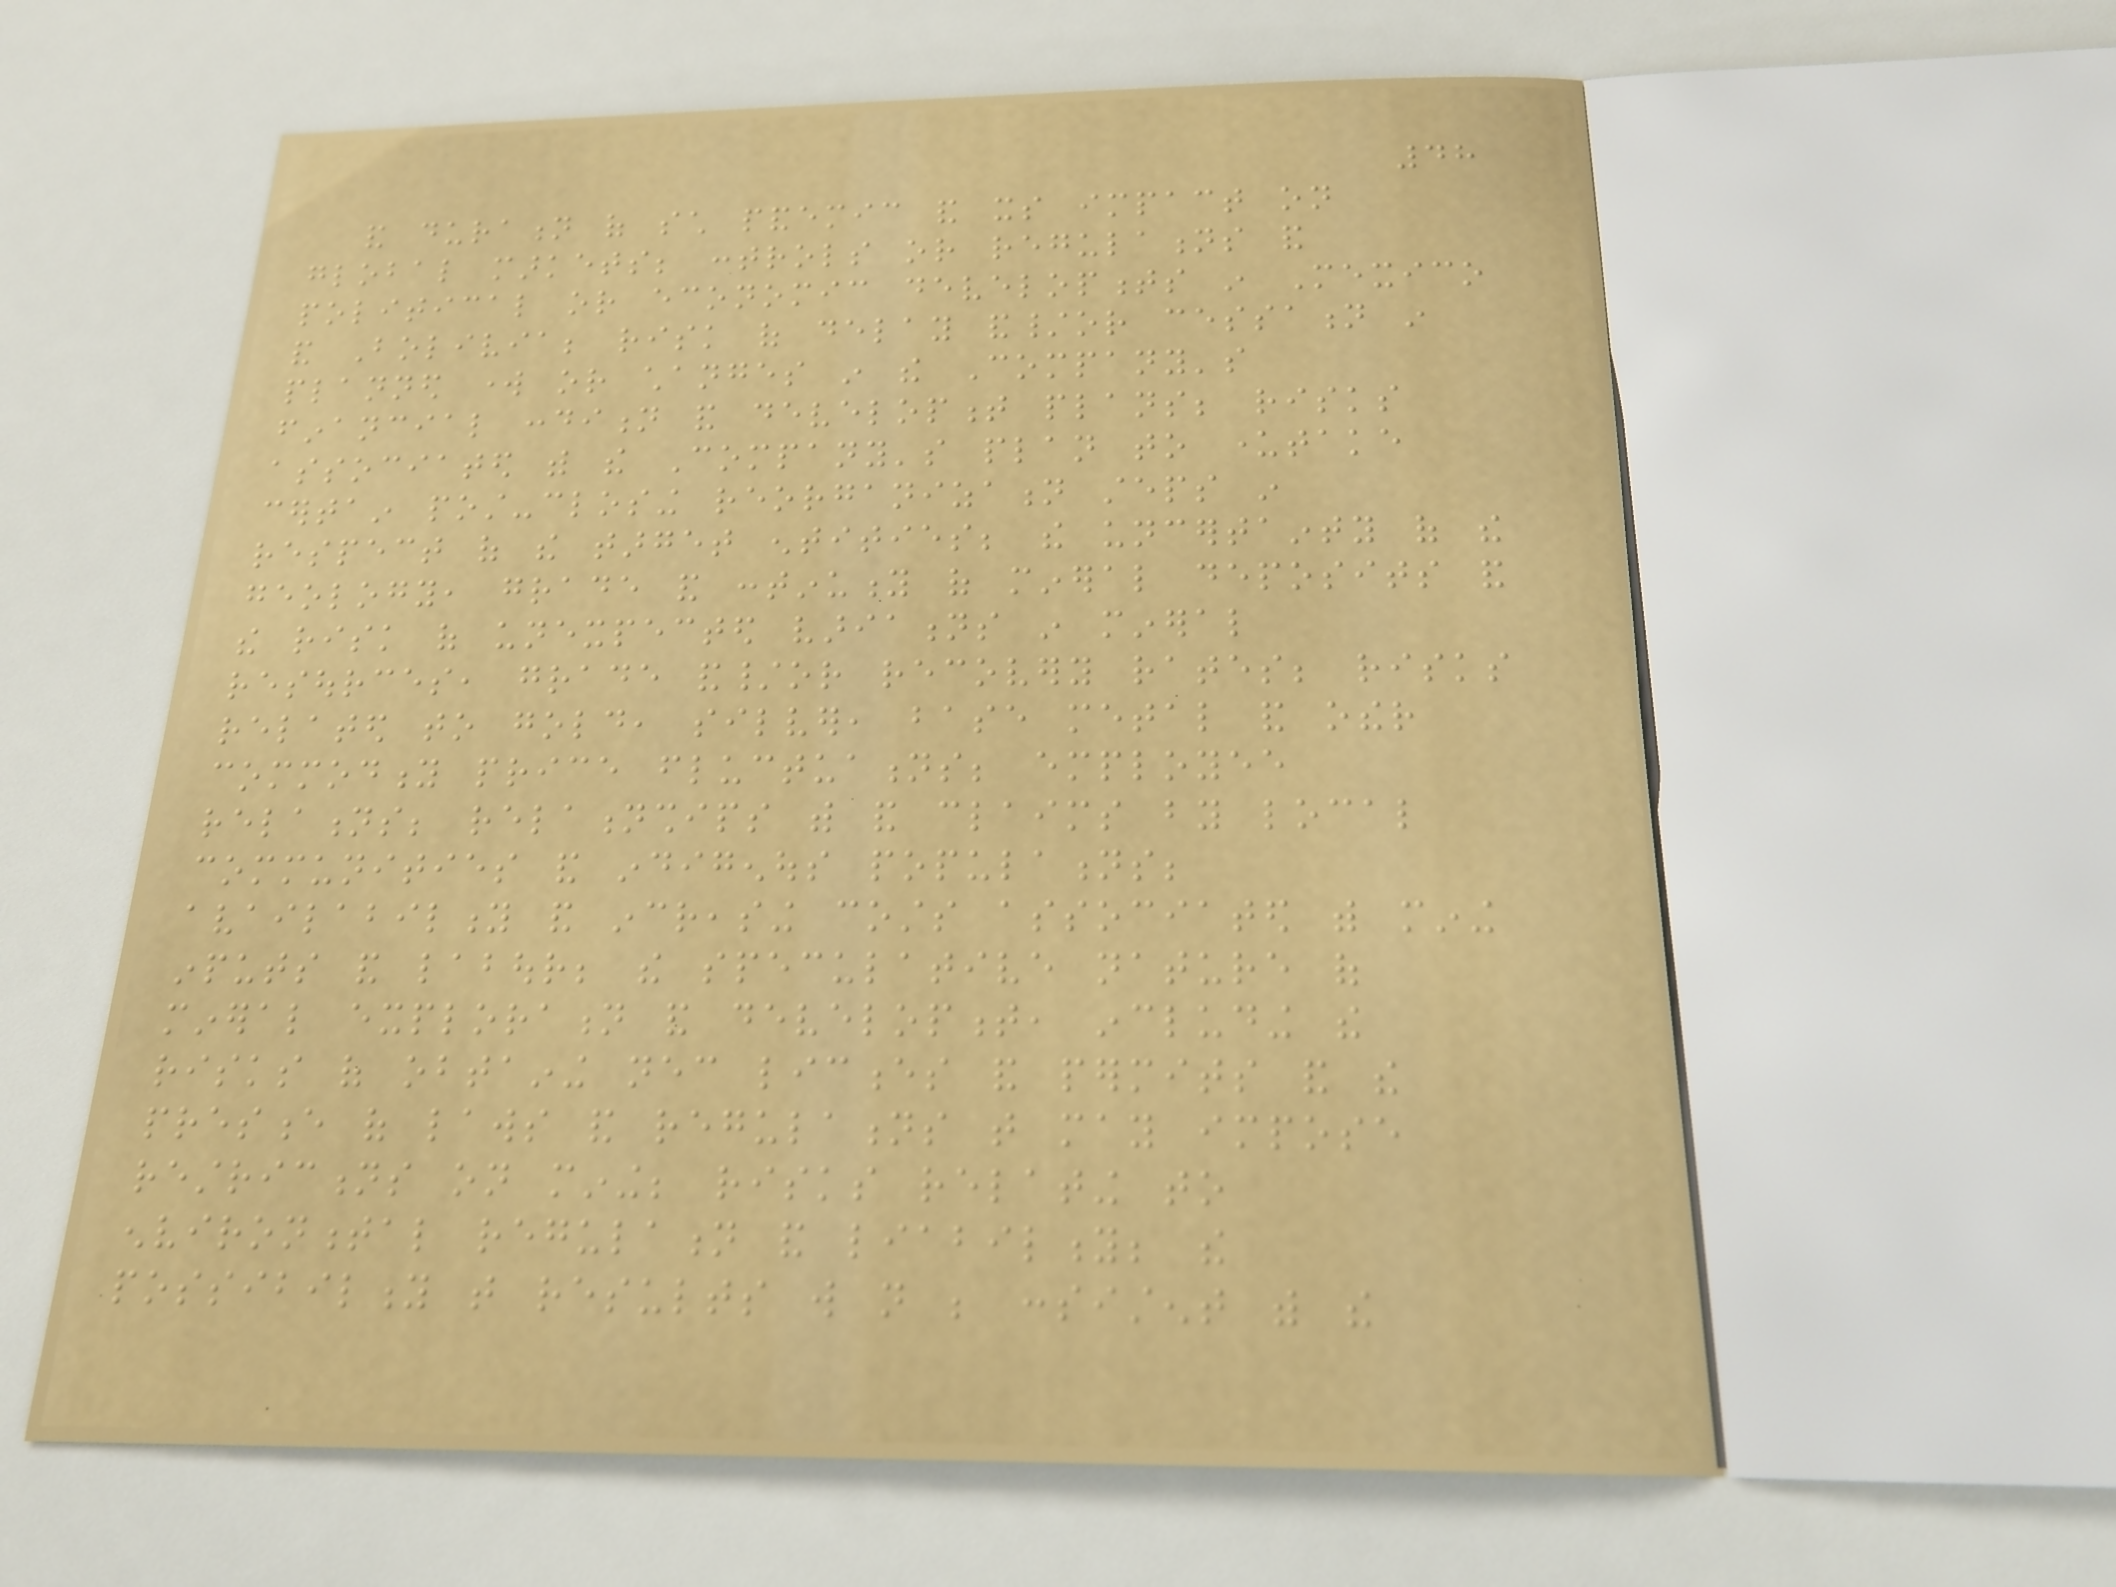48
and duration of such pandemic and its impact on
global markets; controls or regulations and
political or economic developments in Mexico
and Bolivia; risk of delay and/or cessation in
planned work or changes in the Company's
financial condition and development plans; risks
associated with the Company's plan to undertake
certain post-closing reorganization steps in
respect of the target entities; the uncertainty of the
geology, grade and continuity of mineral deposits and
the risk of unexpected variations in mineral
resources, grade and/or recovery rates; risks
related to gold, silver, base metal and other
commodity price fluctuations; employee
relations; relationships with and claims by local
communities and indigenous populations;
availability and increasing costs associated with mining
inputs and labour; the speculative nature of
mineral exploration and development, including the
risks of obtaining necessary licences and permits and the
presence of laws and regulations that may impose
restrictions on mining; risks relating to
environmental regulation and liability; the
possibility that results will not be consistent with the
